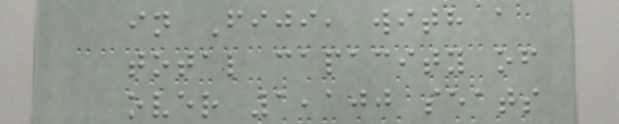in Fiji, with a
total capacity of
over 1,100 seats
